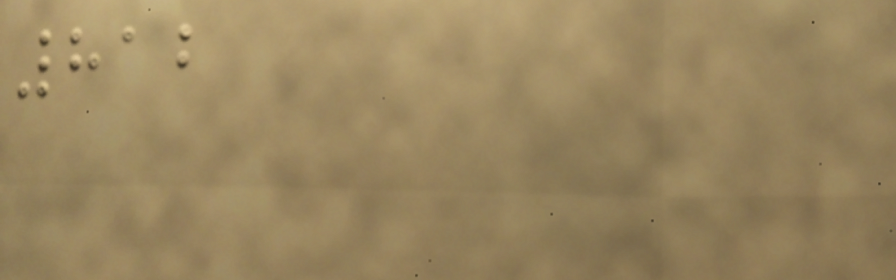812
